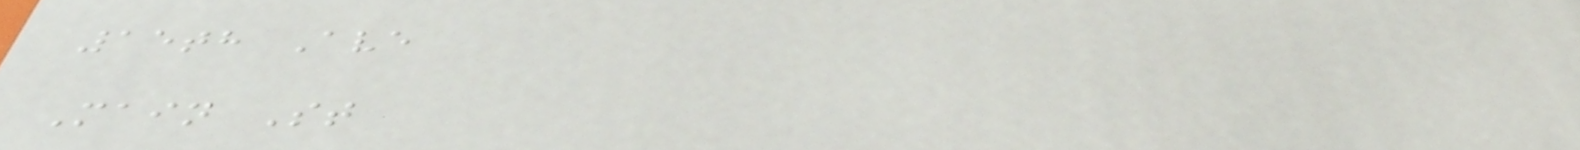15th Ave
Main St
